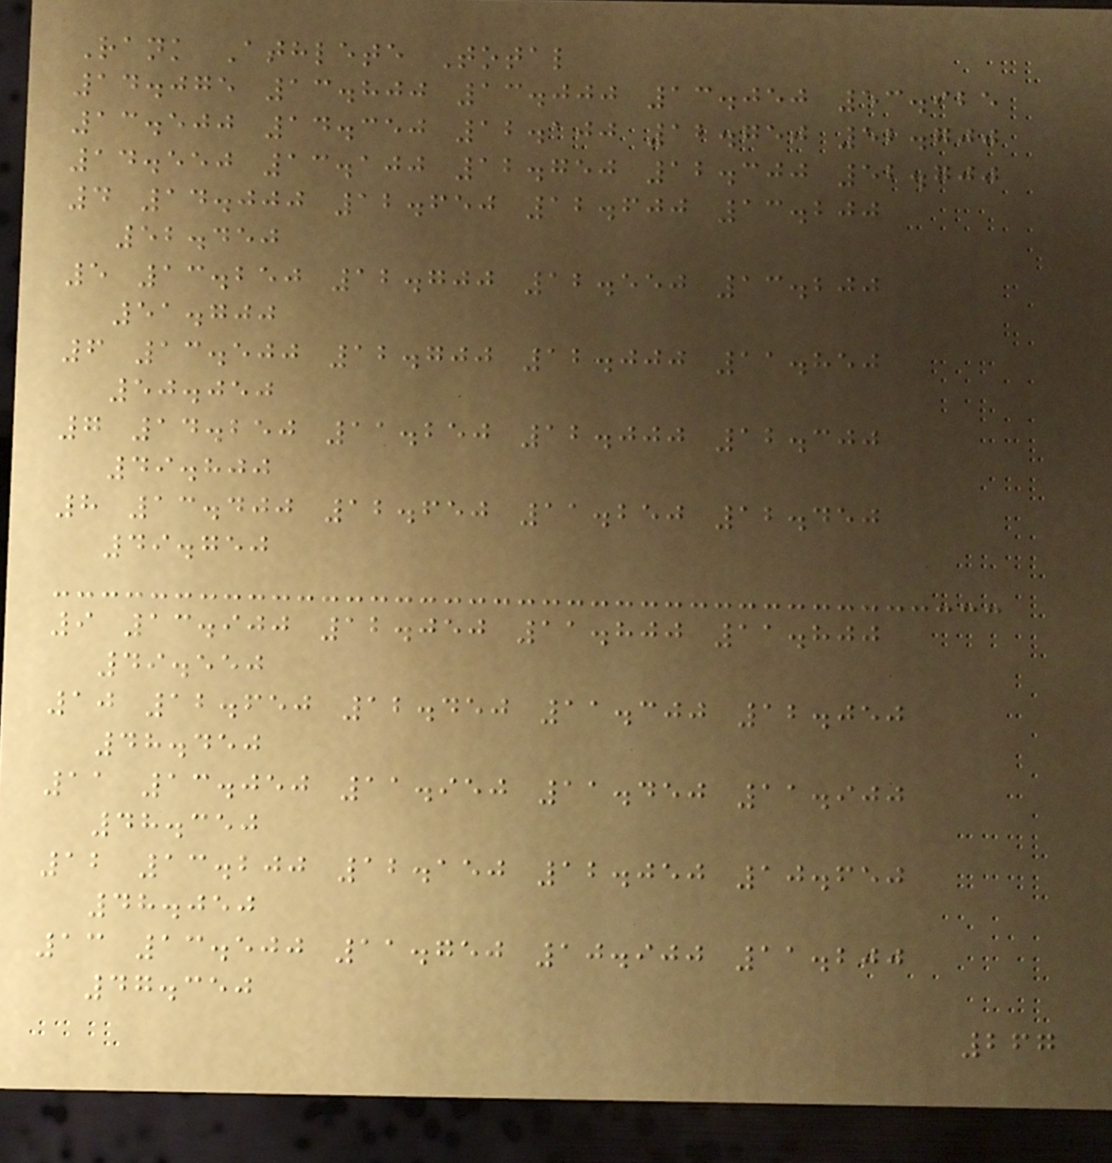Rank Athlete Total
14.075 13.800 13.000 13.050 53.925
13.500 14.350 12.100 12.750 52.700
14.550 13.100 12.750 12.300 52.700
4 14.000 12.650 12.600 13.200
52.450
5 13.250 12.700 12.550 13.200
51.700
6 13.500 12.700 12.000 11.850
50.050
7 14.250 11.250 12.000 12.300
49.800
8 13.400 12.650 11.250 12.450
49.750
9 13.900 12.050 11.800 11.800
49.550
10 12.650 12.450 11.300 12.050
48.450
11 13.050 11.950 11.450 11.900
48.350
12 13.200 12.150 12.050 10.650
48.050
13 13.500 11.750 10.900 11.200
47.350
267
